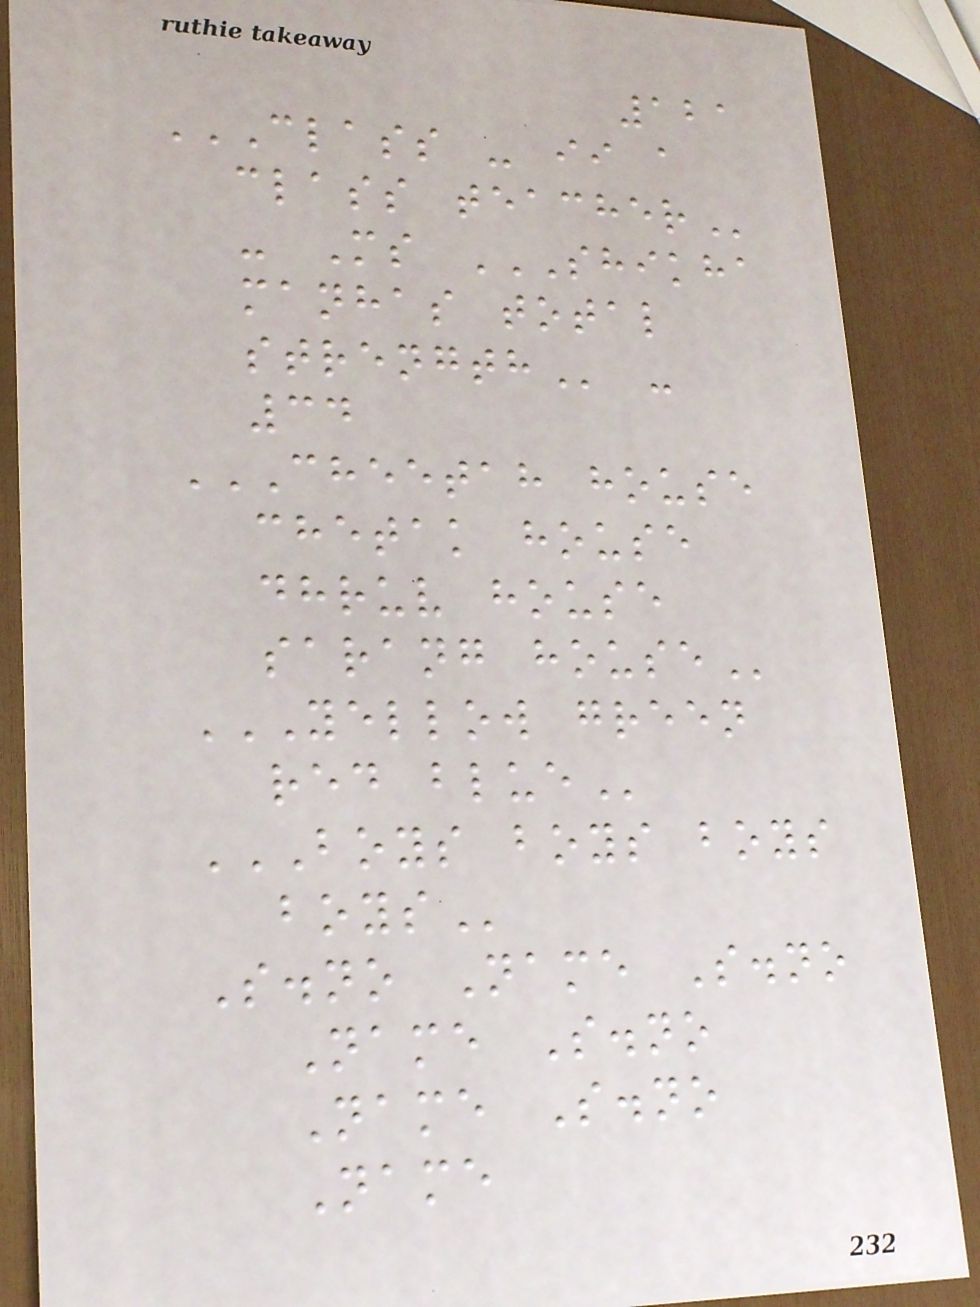121
CLASS - II A
CLASS TEACHER
- Ms SHIKHA
MANHAS TOTAL
STRENGTH -
34
CHEETAH HOUSE
CHETAK HOUSE
DHRUV HOUSE
SARANG HOUSE
YELLOW GREEN
RED BLUE
BOYS BOYS BOYS
BOYS
S.no Name S.no
Name S.no
Name S.no
Name
